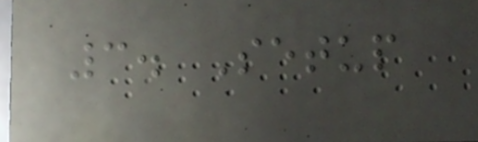3. Setup
